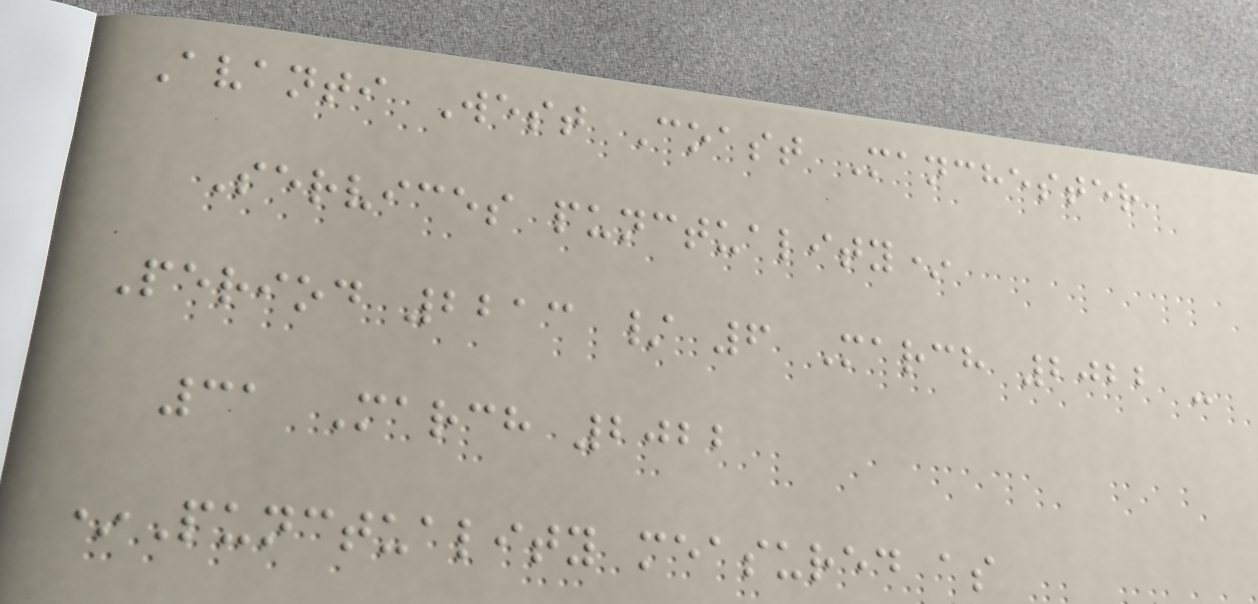Avanti West Coast Manchester
Services punctuality*
Period 2213 / 6 March 2022 -
31 March 2022
*Punctuality measured as
